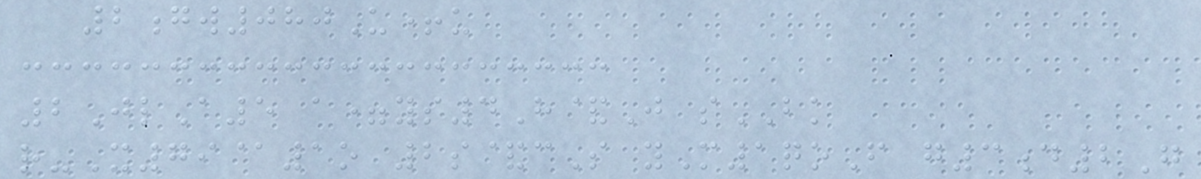2gw080U+u
2JlA5 a=ys4H&J sBK
r-X79@1o 2s&cS yM1qoF g3d2G
